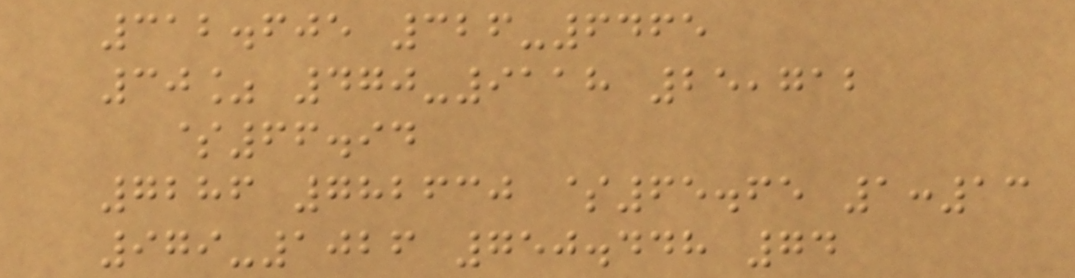312.605 326-6465
30% 470-9118 25,712
$66.94
7286 782630 $65.65 1:13
979-1026 750.448 74
